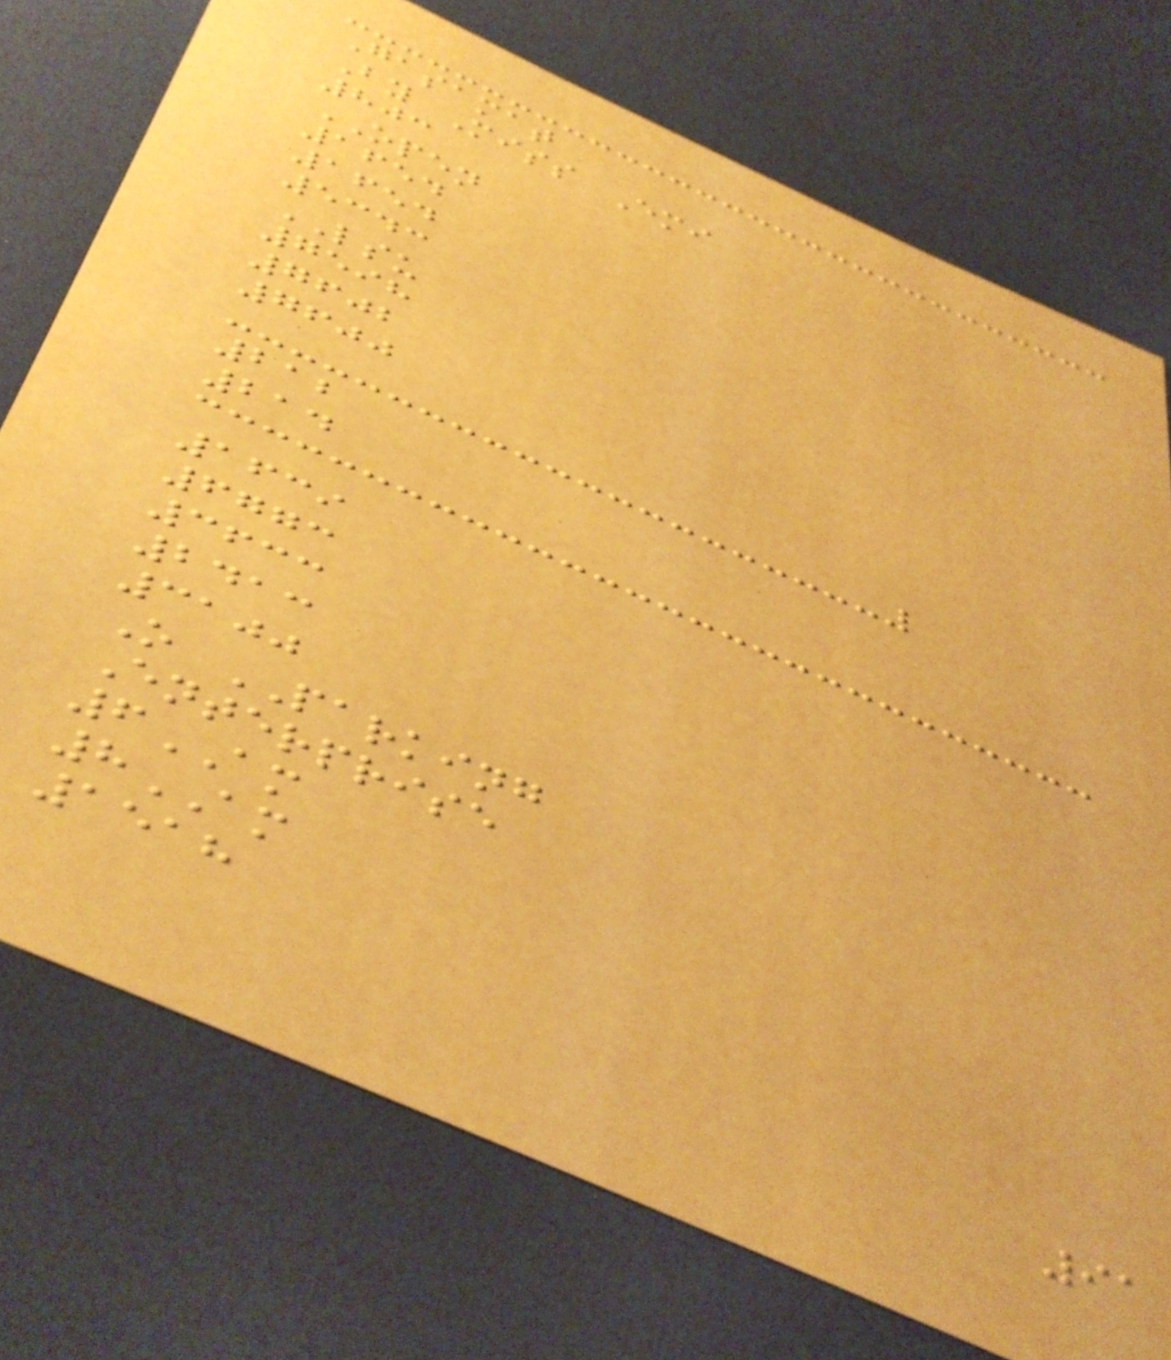Gasamat
By Miss Emi
803
OPEN
1654
1654
5343
LSU
7598
7602
7600
212
214
1639
6773
3633
2413
3100
O PARKING
Enterprise
6AM
8AM
1518
91
